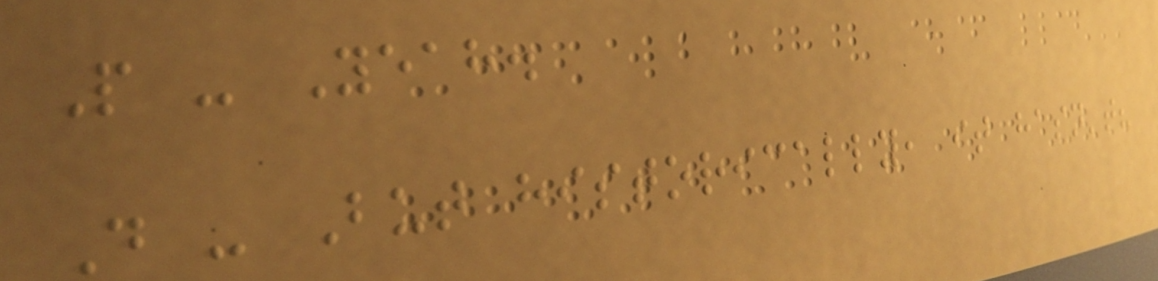P - Yeah.
D - But historically, it hasn't?
